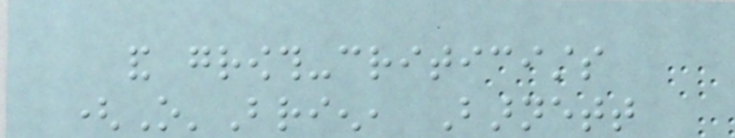and growth-criticists
(O'Brien, Barnett
